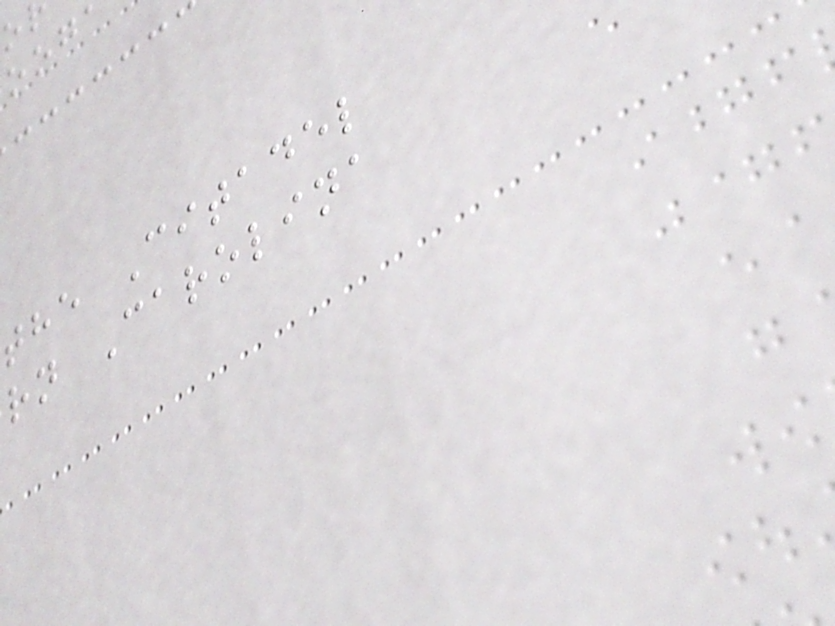the Citadel
rn Carolina
